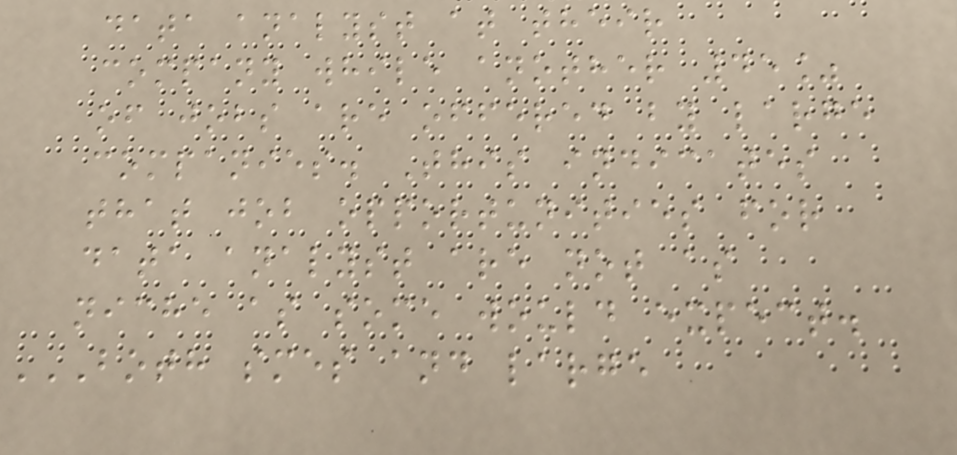data analyst at their
company while another 45%
of jobs are offered by large
companies. This indicates
that job opportunities for
data analyst are not as
niche as some would expect.
BOTH SMES AND LARGE
